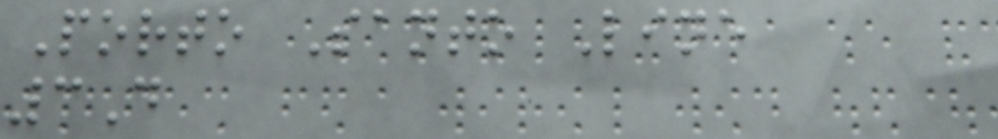Porto Santo Line
3D
